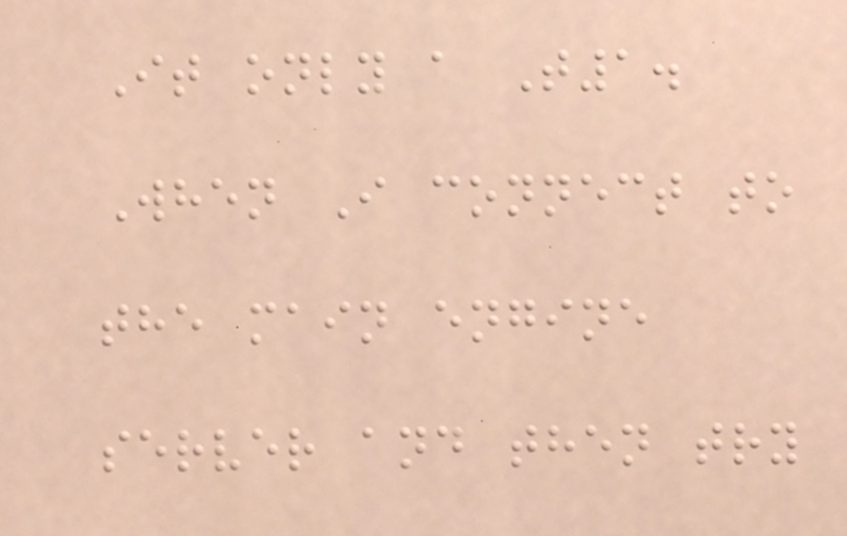It only a T1.
When I connect to
the main engine
server and then try
